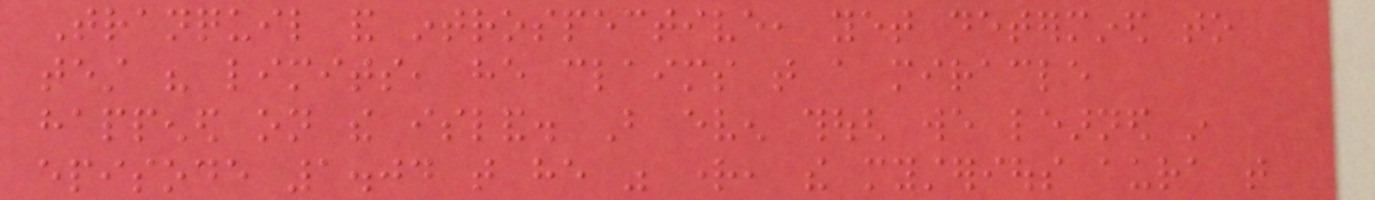Tranquil and introspective, yet determined to
test his limits, he claims that a miracle
happened on the island. But even though we learned in
episode 1.04 that he was right, the mysterious aura that
